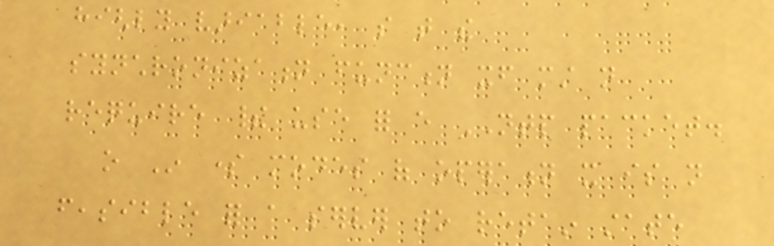highly variable, so that the
synchronization function itself must not
require their use for every NTP packet.
o In some modes of operation it is not
feasible for a server to retain state
